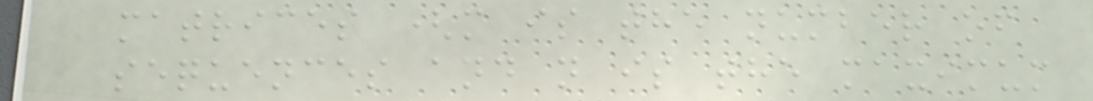matrices (m is the number of
sequences and n is the maximum
